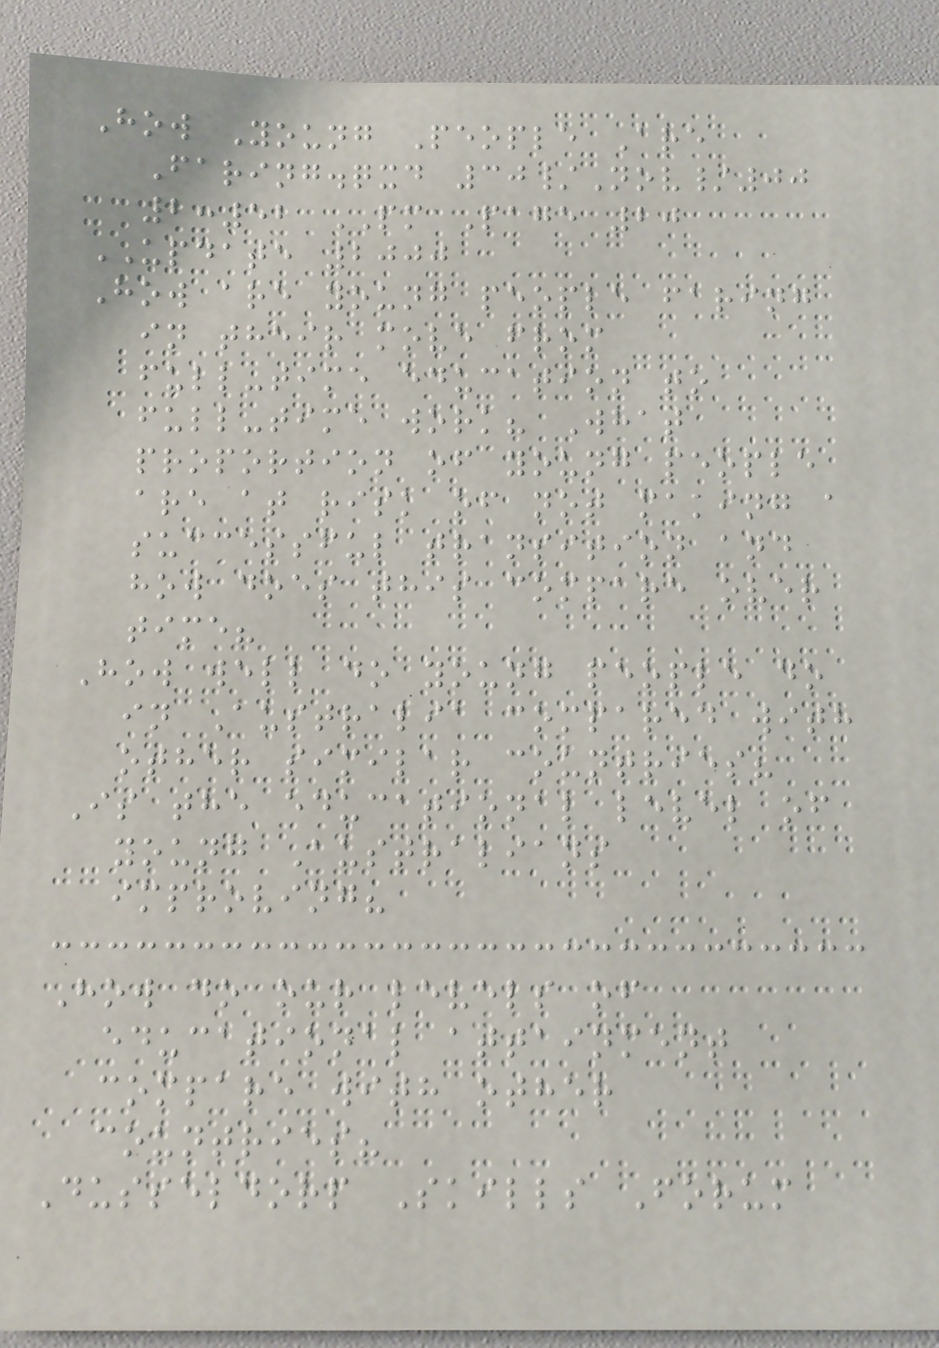How Young People Are
Faring.qxd 30/Nov/00
2:52 PM Page 20
UPDATE 2000
How are young people faring
in their move from
full-time education to
full-time work? What
proportion of young people
are at risk of not making a
successful transition and
how does this compare over
time?
How well do young people do
in Australia compared with
other similar countries?
Is the educational level of
young Australians
improving?
How do our levels of
educational attainment
compare with other
countries?
Dusseldorp Skills Forum
